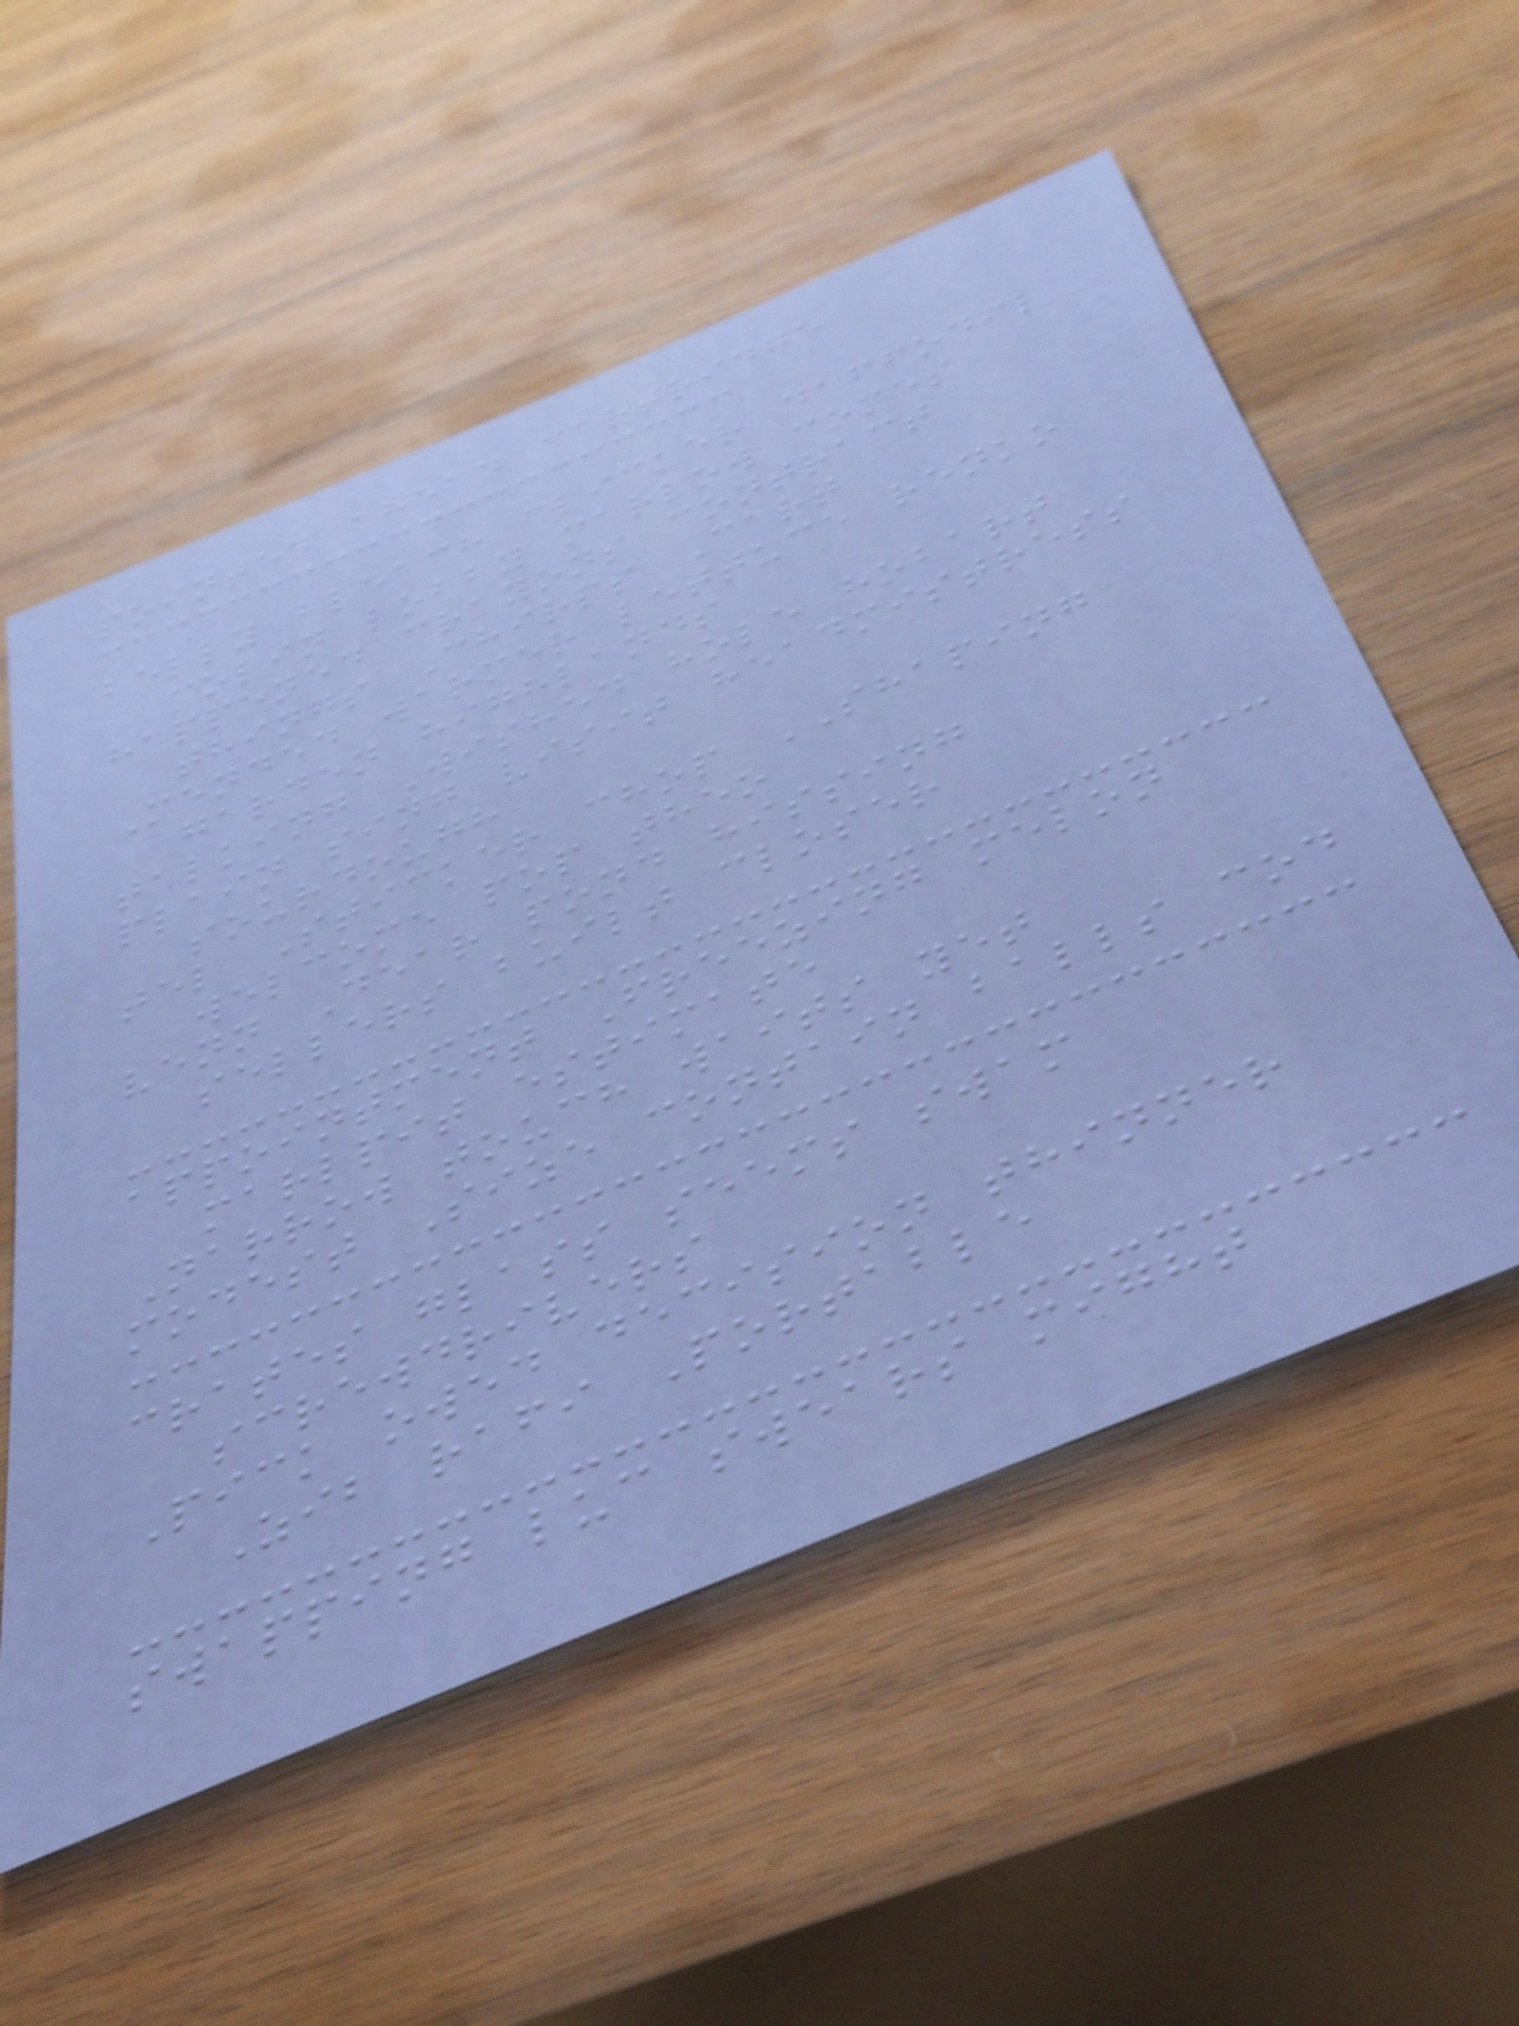pointed ahead cartridge
belly bleach clicker daffodil
colin lobby marlow comes
happened crayons contract
things Chirps Cart
Mended warmer lettuce renko
garden highlands
talking Wished hole hobart
plain sing visit headmistress
sourdough
tel Sticker chop SHAPING
welcome pop theo
venn Dear pond hissing
sellers built closer
appointment Freezing melon
marlpit estimate
Narrow touch waits yet
modest Size contain balls cod
crates glass seems swam
screwdrivers
Pick owed decision thinner
Zib rafi Portable
swapping luc swears might
